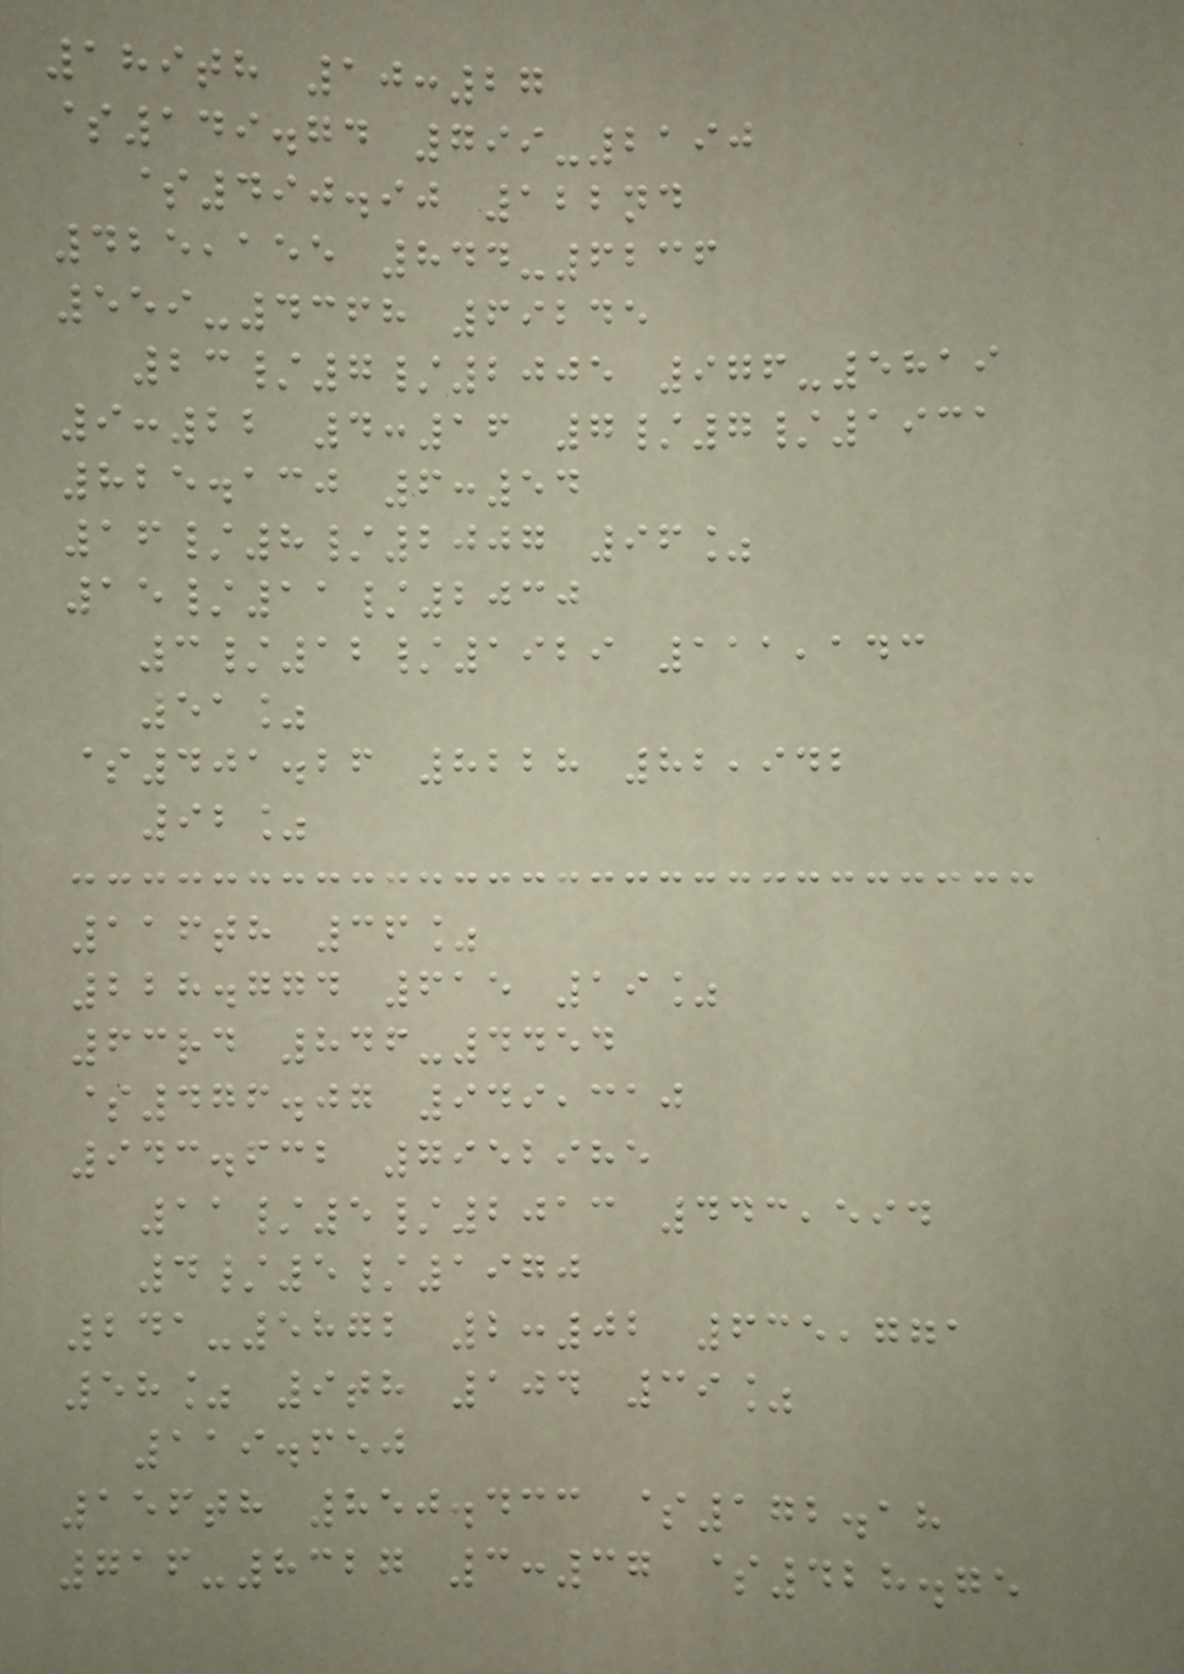189th 10:27
$149.74 799-2190
$490.90 122nd
425,155 844-6236
559-4368 69245
23/7/2005 976-5819
9:22 4:16 7/7/1931
825.130 6:54
16/8/2007 96%
15/11/2030
3/12/1929 111,143
51%
$401.26 8228 82,942
92%
116th 36%
228.774 615 19%
63rd 846-4454
$476.07 949,310
943.632 7952985
11/5/2013 443,594
4/5/1970
241-5872 2:02 635,771
58% 9th 104 39%
119.650
156th 850.433 $172.18
716-8327 3:37 $428.75
